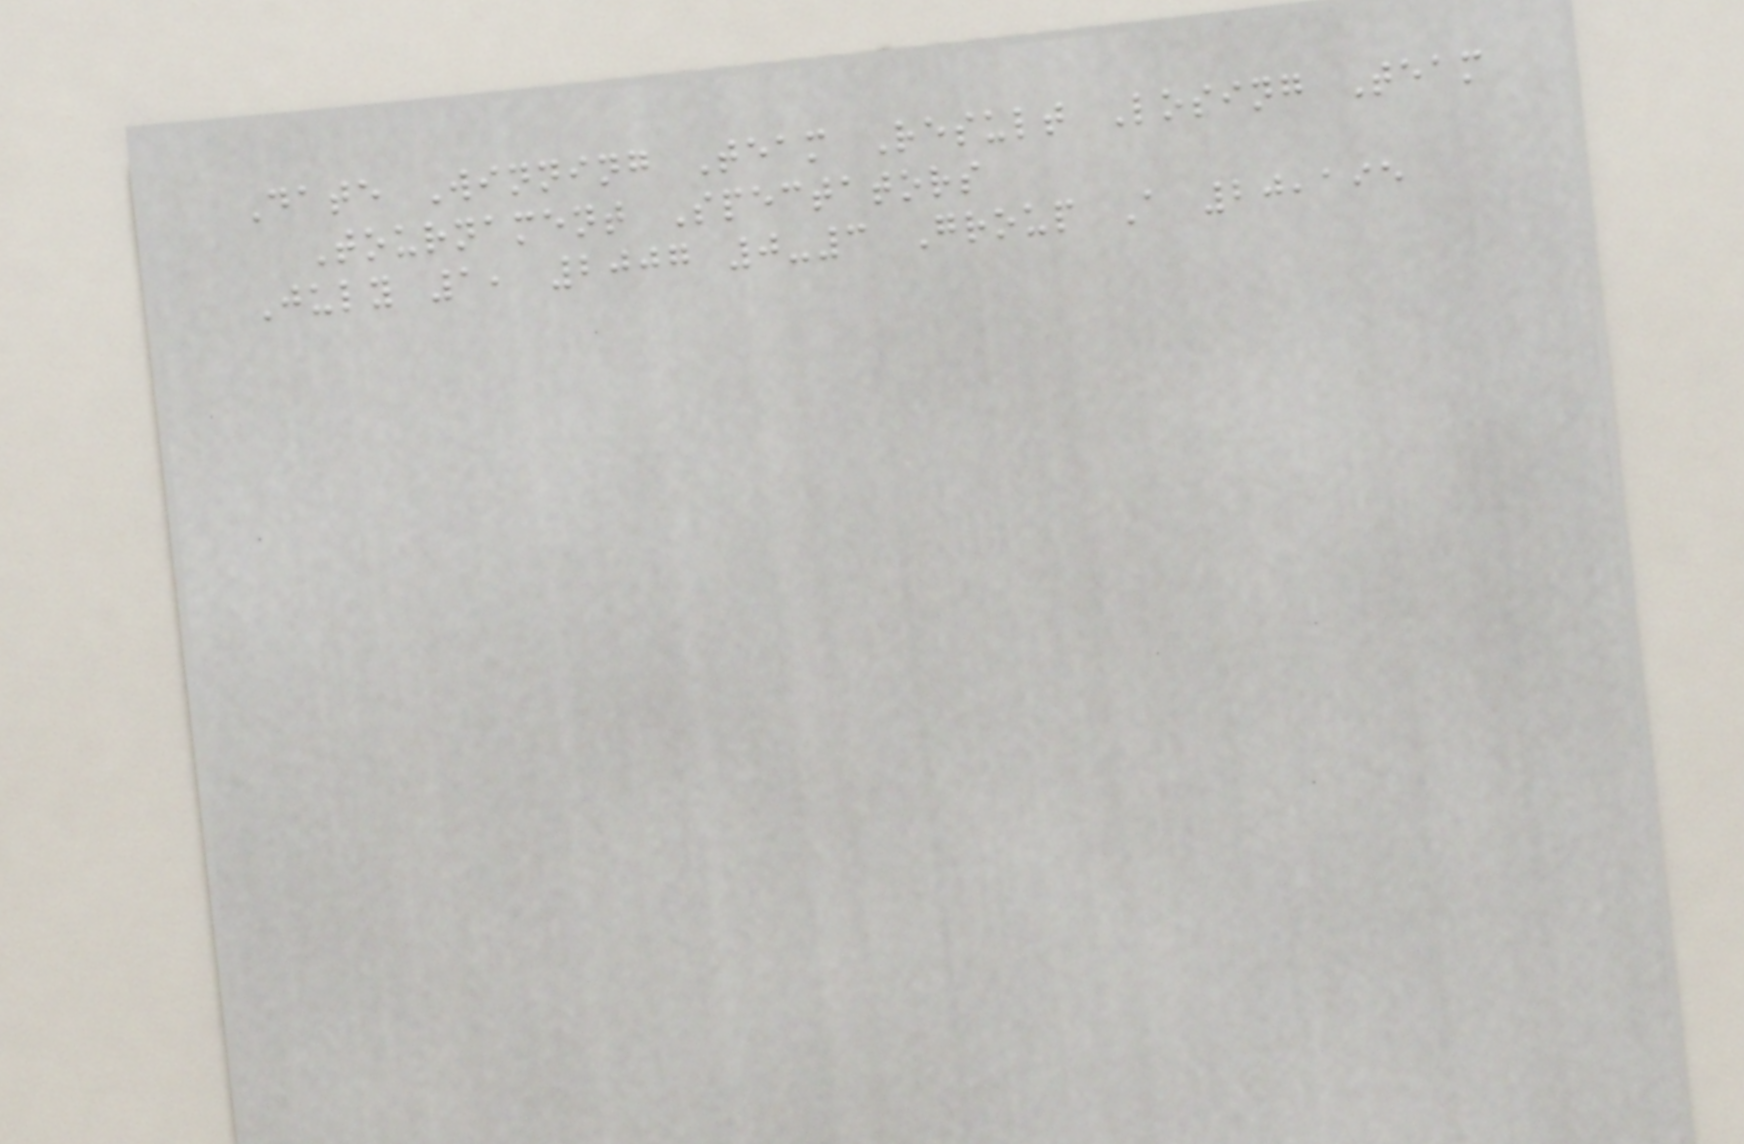Date Winning Team Result Losing Team
Tournament Spectators
July 1, 2007 0-3 Group A 20,195
